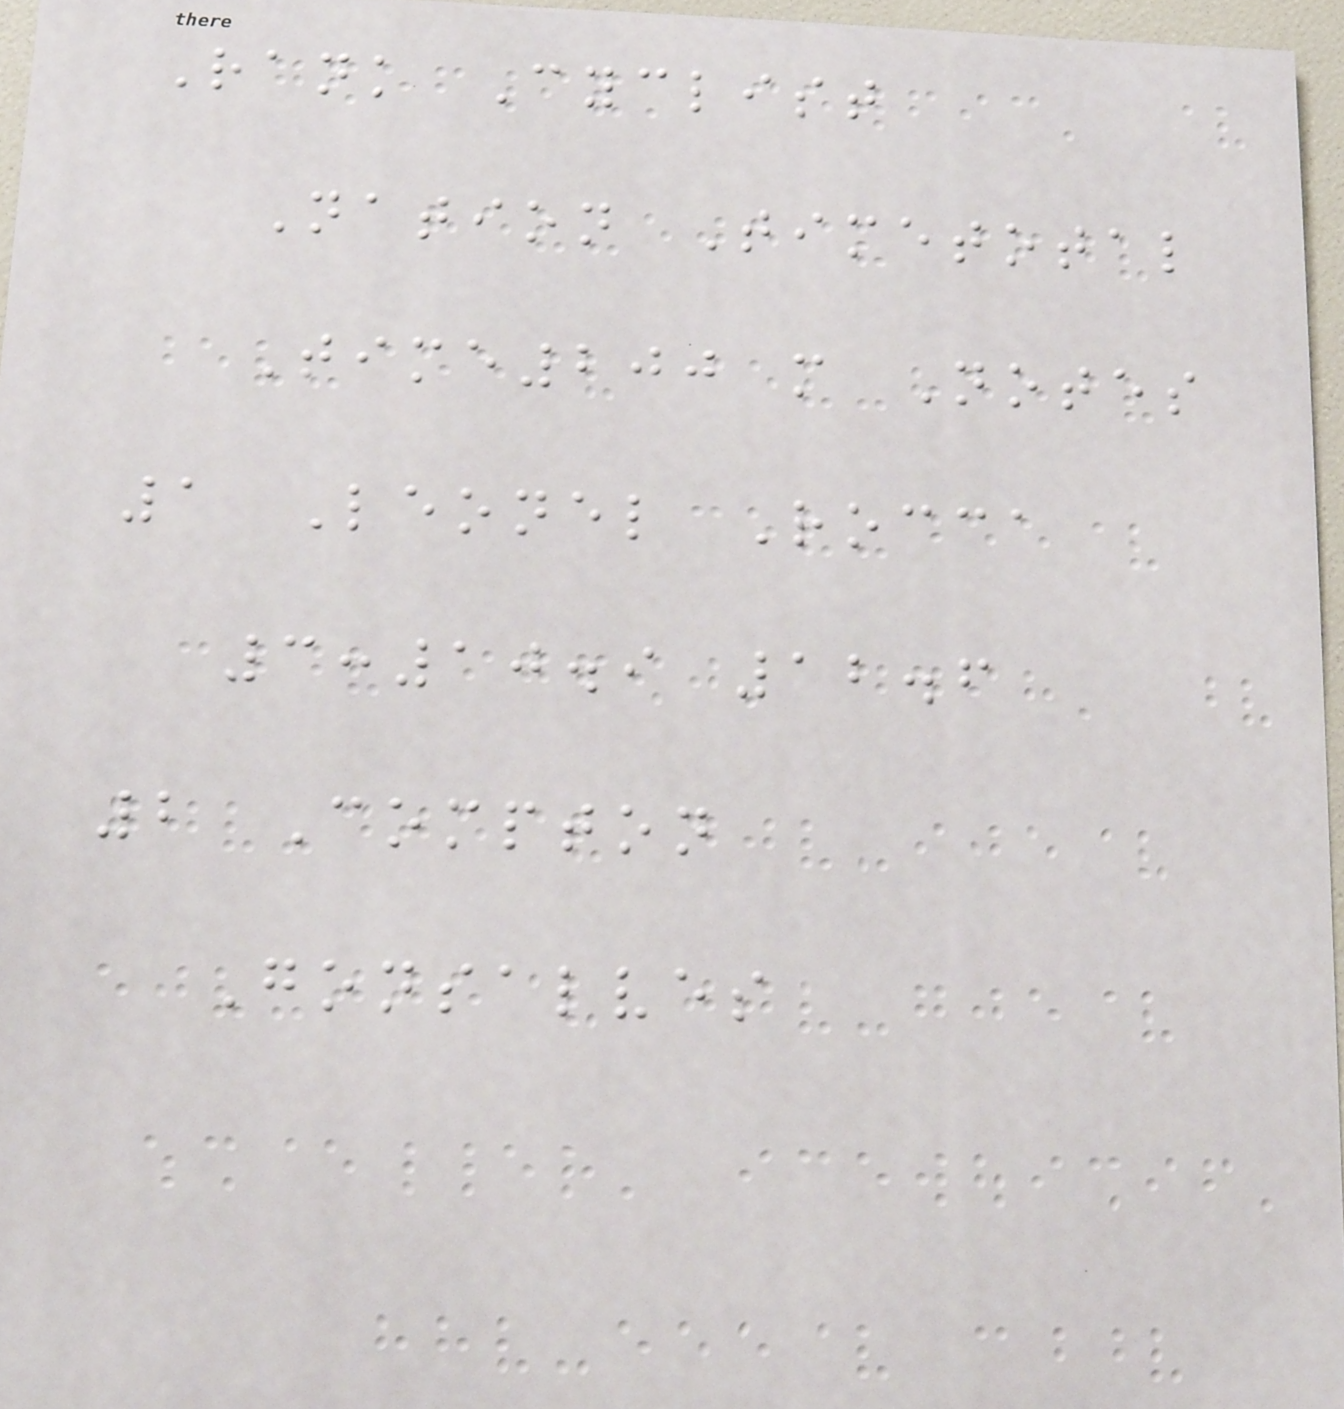Rank Cyclist
Nation Timetotal
Time200 m Notes
1 Leonel Rocca
3:10.9 12.6
2 Compton
Gonsalves
